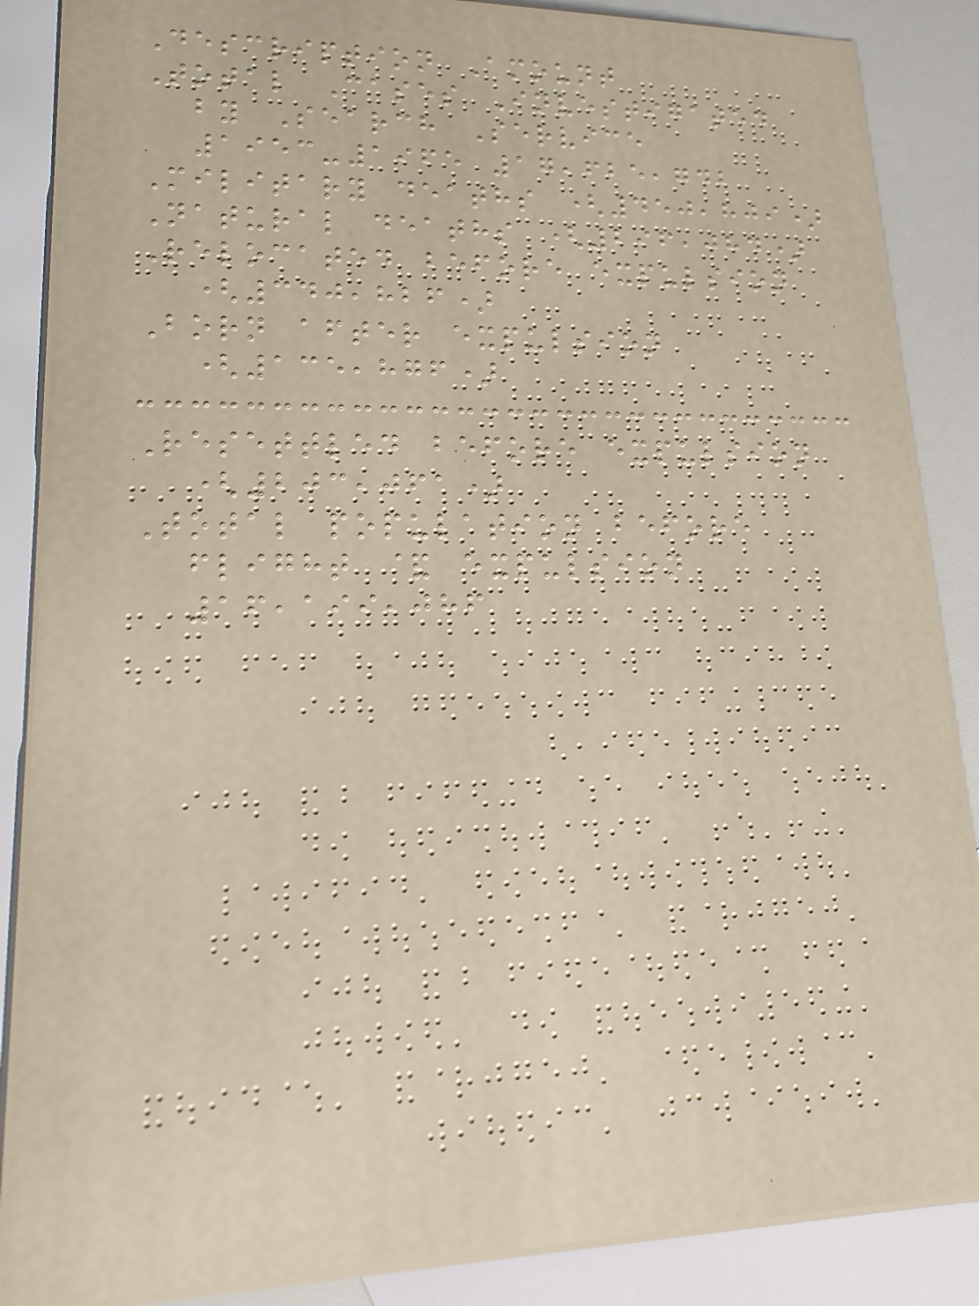Description Amount
Total Cases Investigated
by Search Service
1953-1965 17,625,742
Military deaths (450,809)
Natural deaths (296,084)
Relocated before expulsion
(340,826)
Born after expulsion
(135,876)
Resettled before expulsion
(203,061)
Total population before
flight & expulsion
16,199,086
